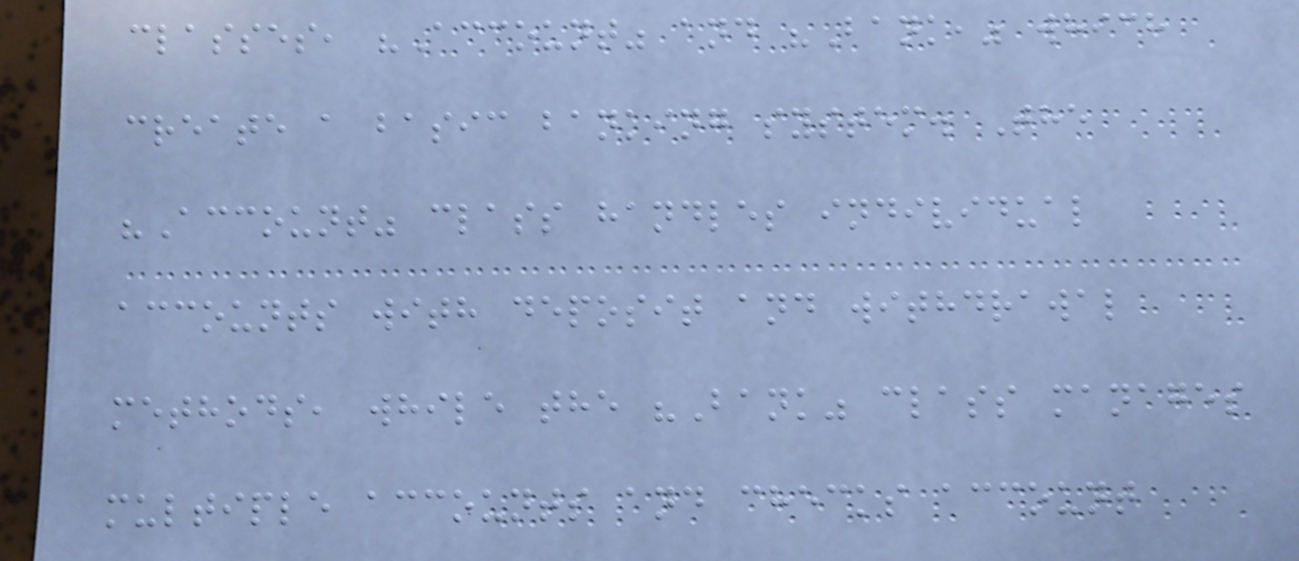classes, "Account" and "Bank," which
create a basic banking system. The
"Account" class handles individual
accounts with deposit and withdrawal
methods, while the "Bank" class manages
multiple accounts and checks account
